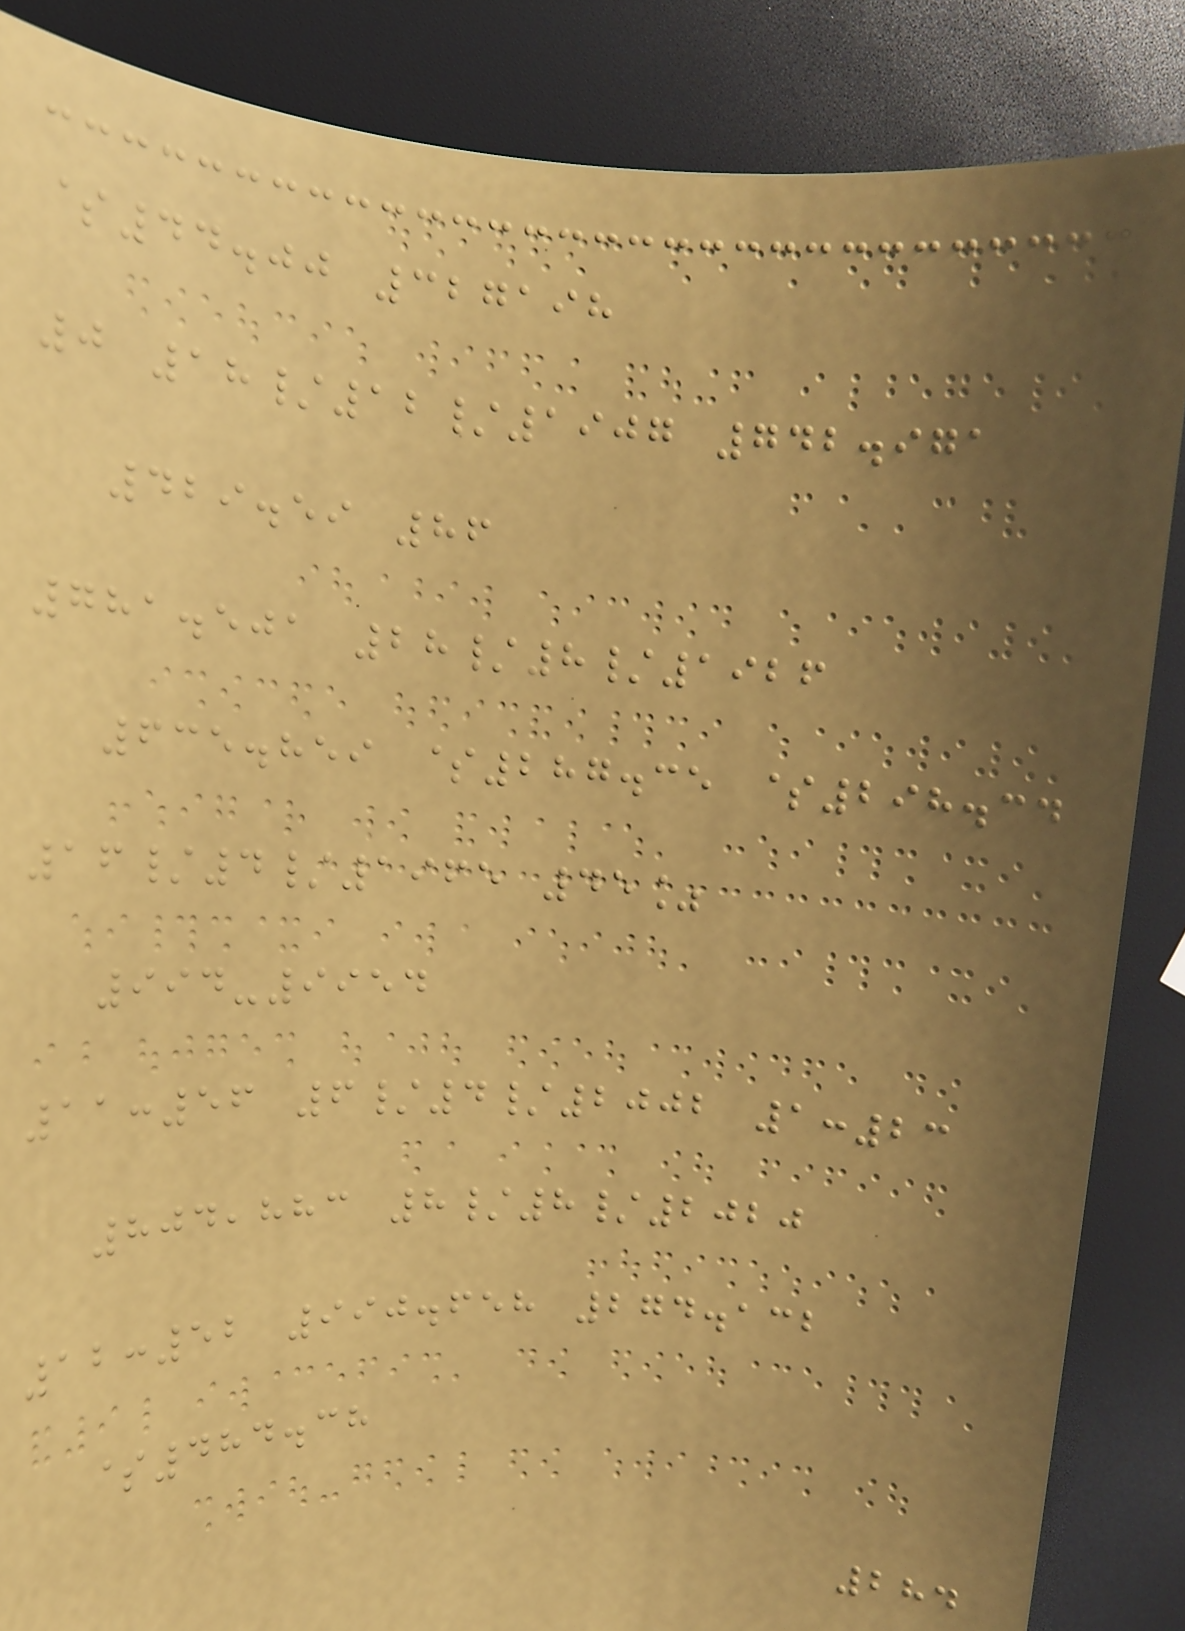$44.00 327198
0 18/12/1907 742.971
429.59 86
781.501 28/8/1926
635.859 $287.35 $298.34
16/4/1965 45%
994-9954
11:56 6/4/2002 1:23
804,883 8/8/2020
12:52 990.658 274.132
$484.38
284
